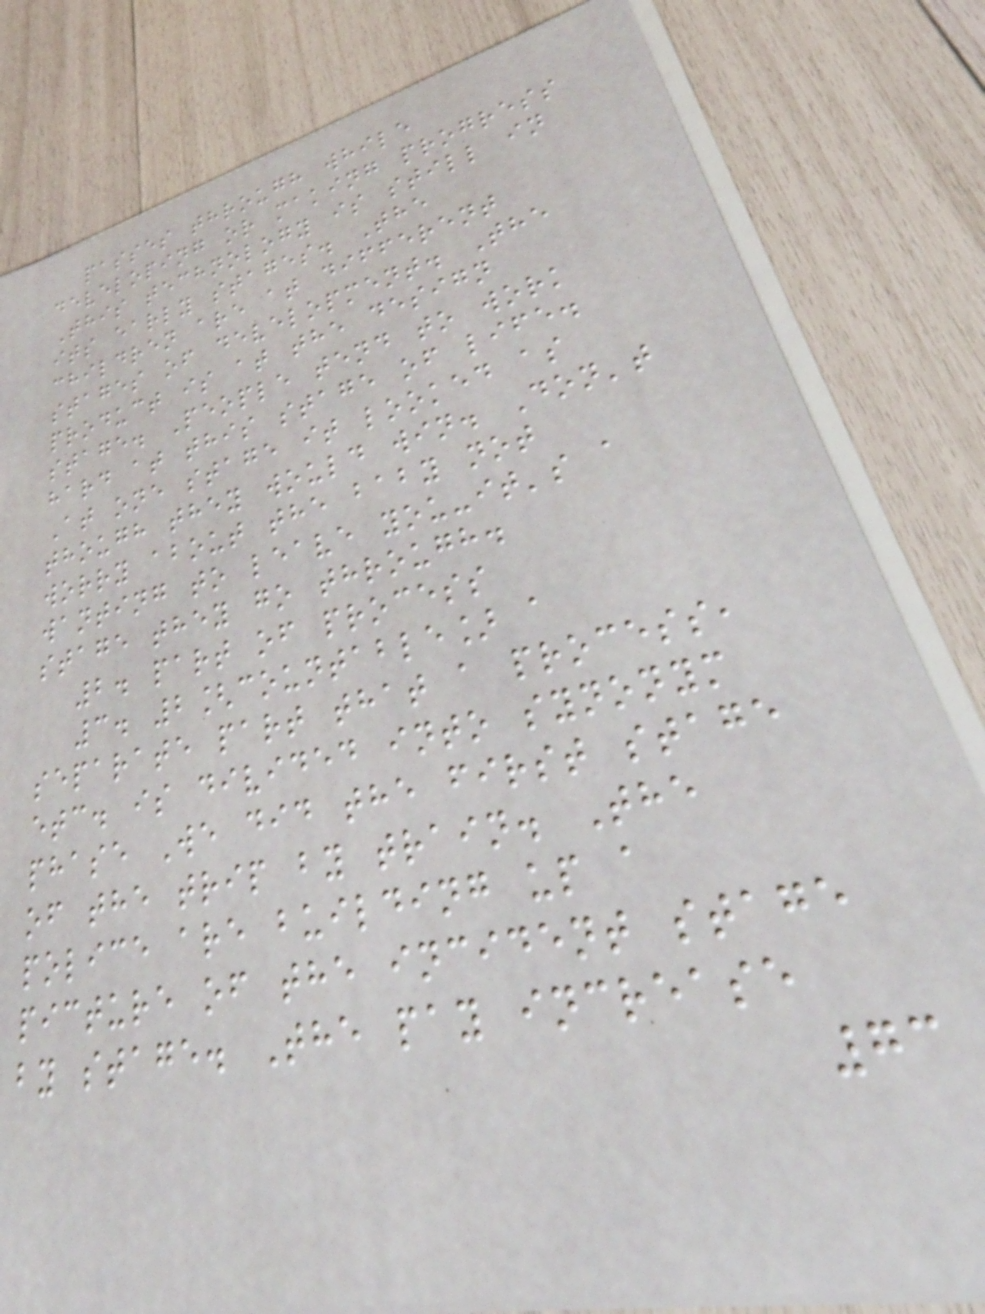passes through while
developing or making progress
This technology is still in
its early stages. The
children are at different
stages of development. The
product is at the design
stage. People tend to work
hard at this stage of life.
At one stage it looked as
though they would win. Don't
worry about the baby not
wanting to leave you-it's a
stage they go through.
2. part of process
3. 2[countable] a
separate part that a process,
etc. is divided into synonym
phase We did the first stage
of the trip by train. The
police are building up a
picture of the incident stage
by stage. The pay increase
73
